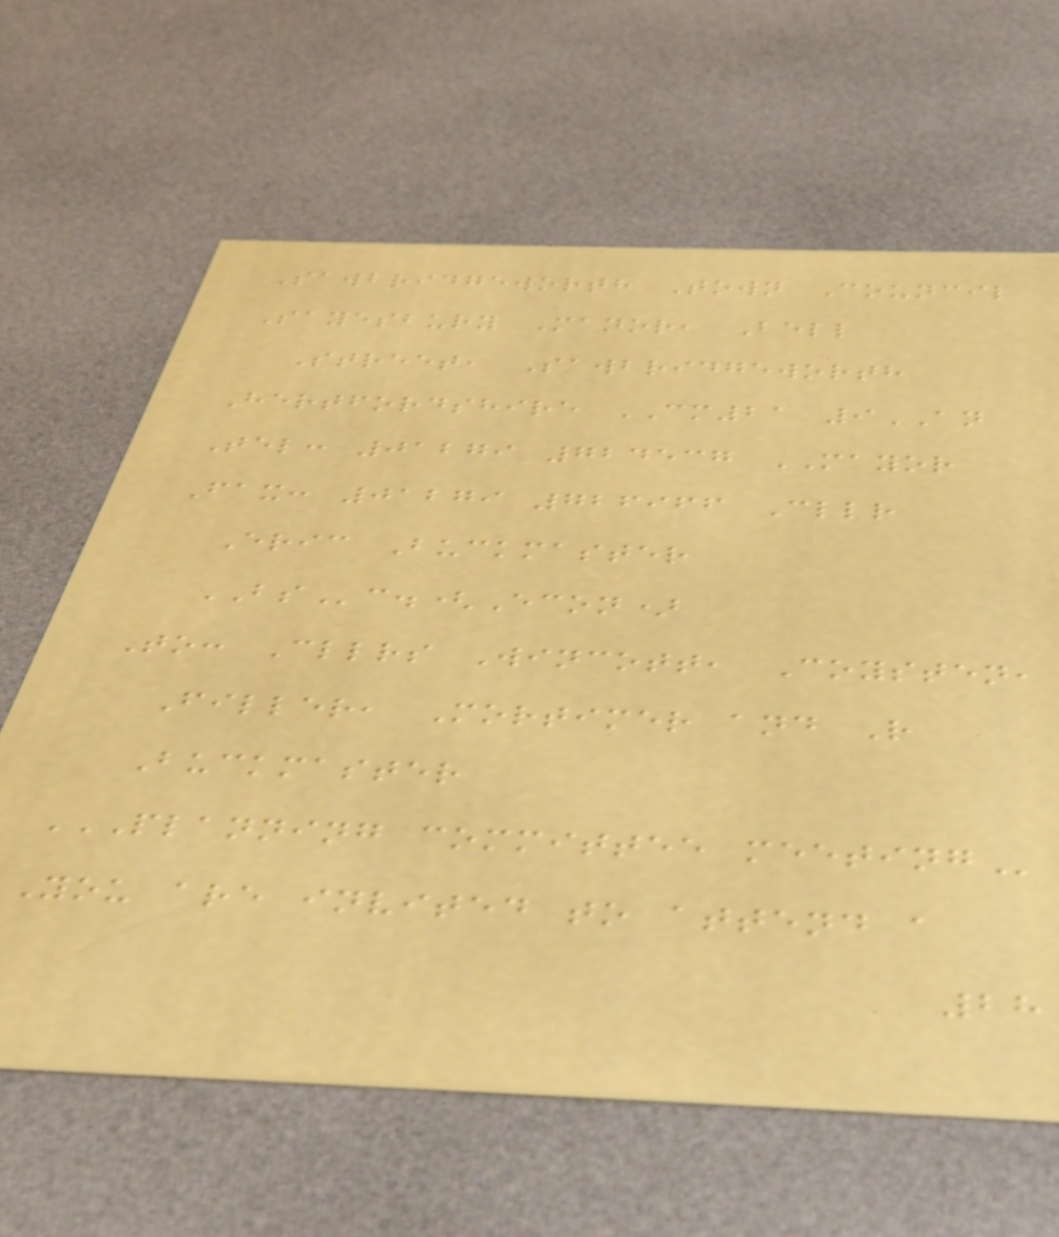Sawbridgeworth Town Council
Sayesbury Manor, Bell
Street, Sawbridgeworth
Hertfordshire CM21 9AN
Tel: 01279 724537 MAYOR
Fax: 01279 726966 Cllr
Eric Buckmaster
BSc.(Econ)
To: Cllrs Wincott, Coysten,
Filler, Mortimer and R
Buckmaster
PLANNING COMMITTEE MEETING
You are invited to attend a
28
